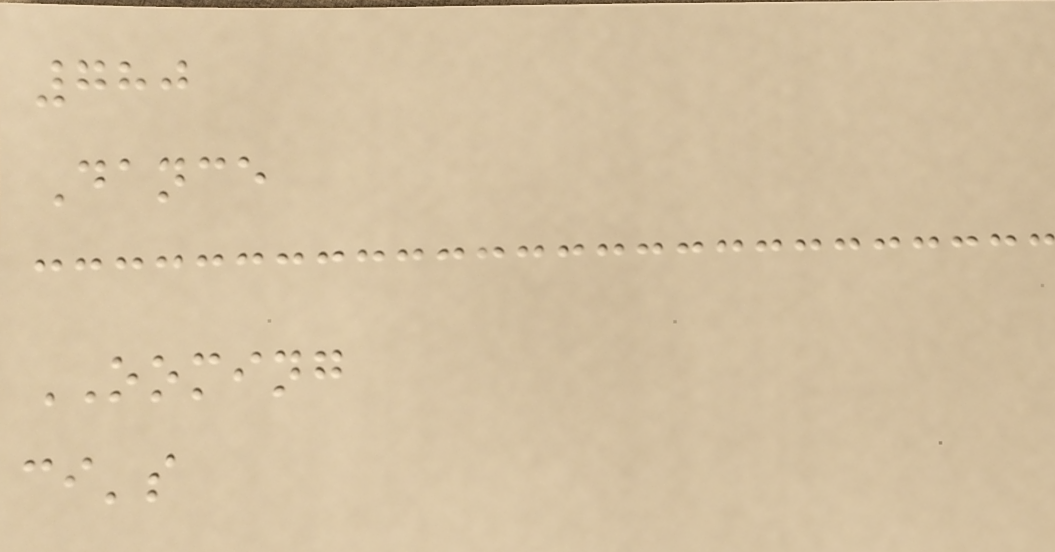780
Dance
OOMING
ci's
